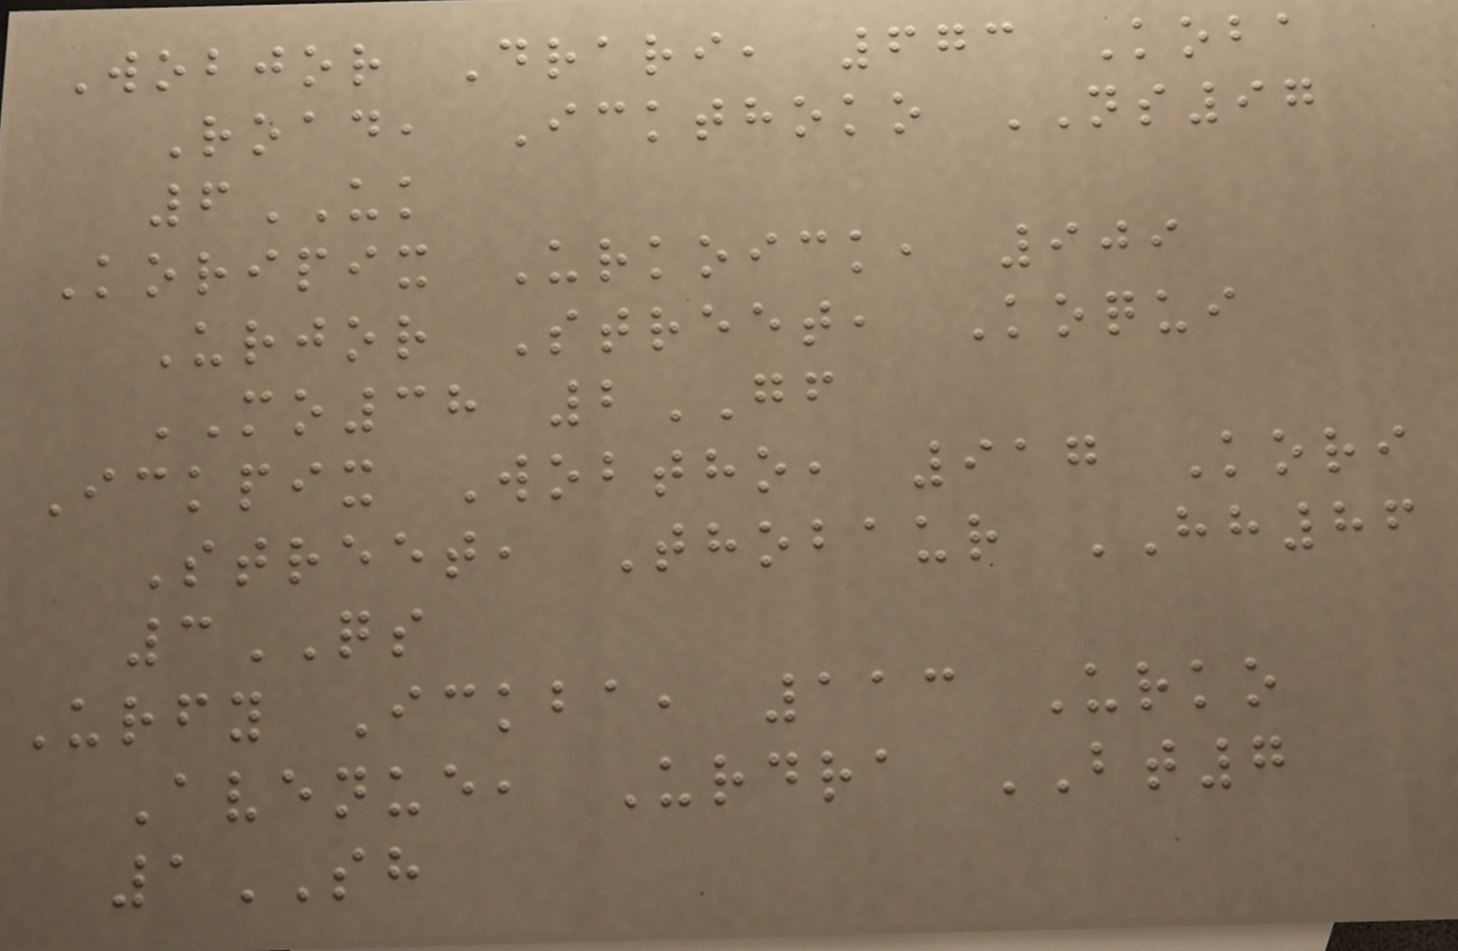Wobjor Drari, 673 Koba
Road, Ickthoko NS97
6UK
Koripix Urkoick, 909
Urjor Street, Koqui
MO38 2GF
Ickpix Wobtho, 917 Kori
Street, Thobaur HH86
3QS
Urfy Ickba, 113 Urko
Avenue, Urdra BT7
1SH
